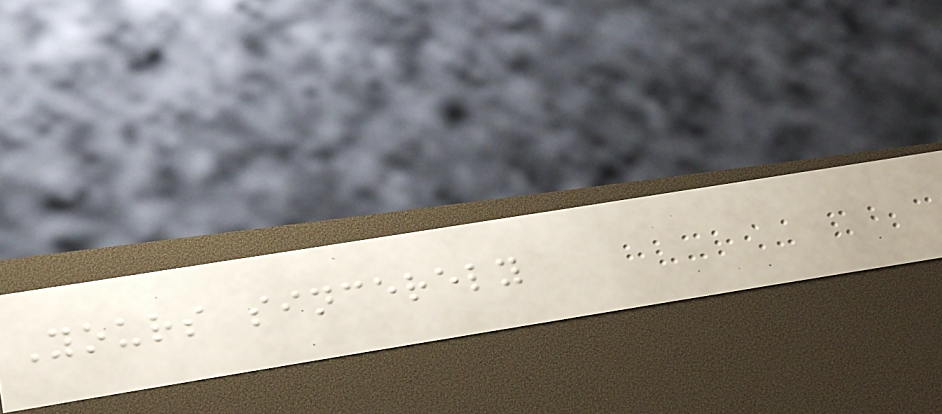Yours sincerely
